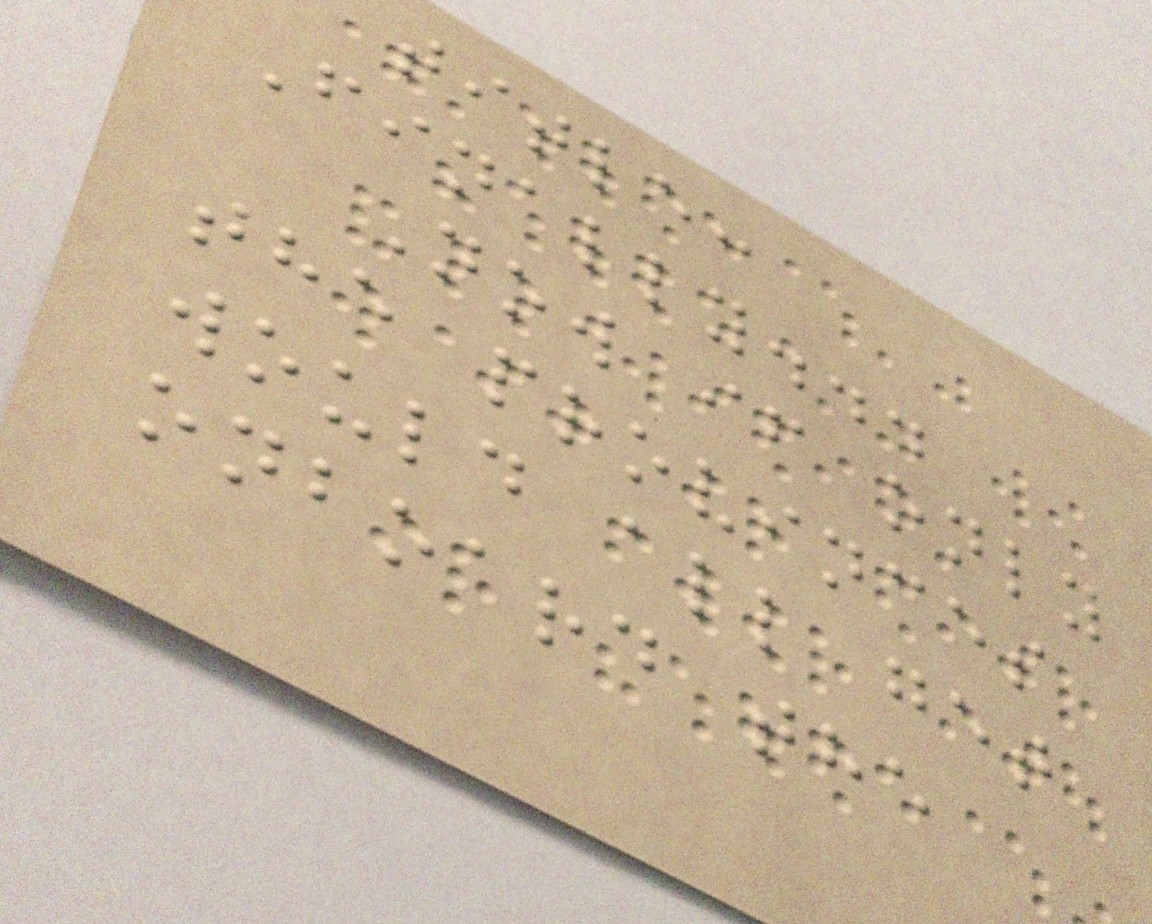title:
Finally...
Now if only
the provinces
would all get
onboard the
